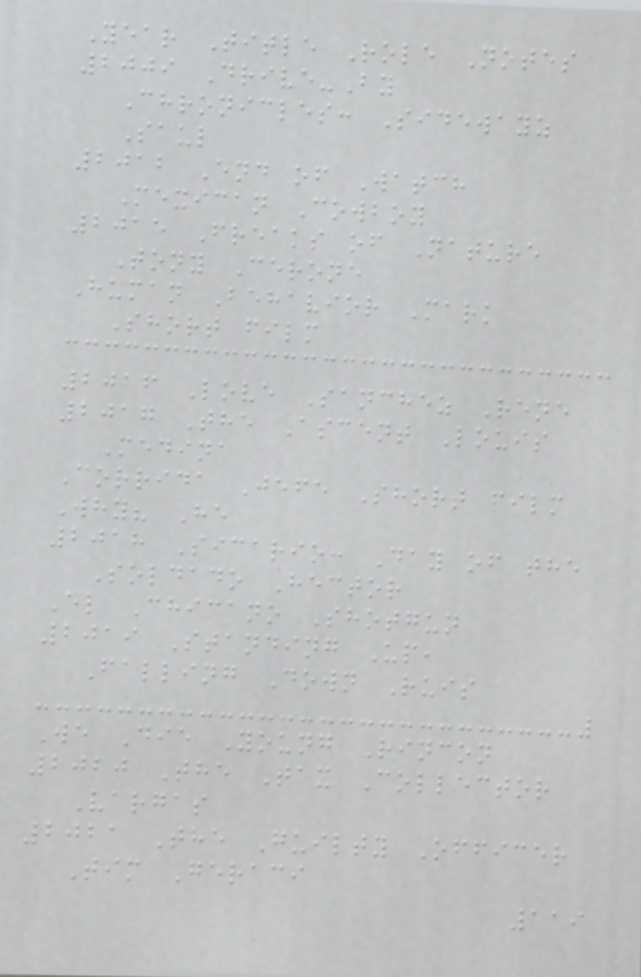Year Title Role Notes
2009 Drive-By
Chronicles: Sidewayz
Saul
2012 End of Watch
Mexican Cowboy
2015 Freaks of Nature
Tony Cerone
Human Behavior Mark
Short film
2016 Love Sanchez Rene
2017 The Ascent Louis
Medina
Corrida Jefe Short film
Why? He
2018 Sicario: Day of the
Soldado Hector
El Chicano Shotgun
2019 Standing Up,
Falling Down Ruis
We Die Young Rincon
2020 The Tax Collector
Vargas
2021 The Guilty Officer
Tim Geraci
119
